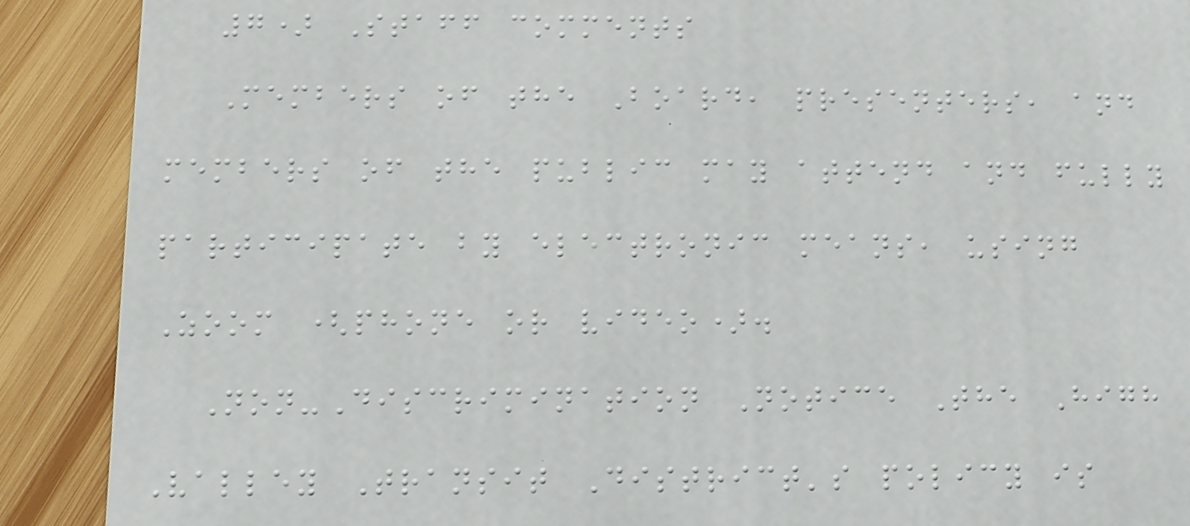7) Staff comments
Members of the Board, presenters, and
members of the public may attend and fully
participate by electronic means, using
Zoom (phone or video).
Non-Discrimination Notice The High
Valley Transit District's policy is
